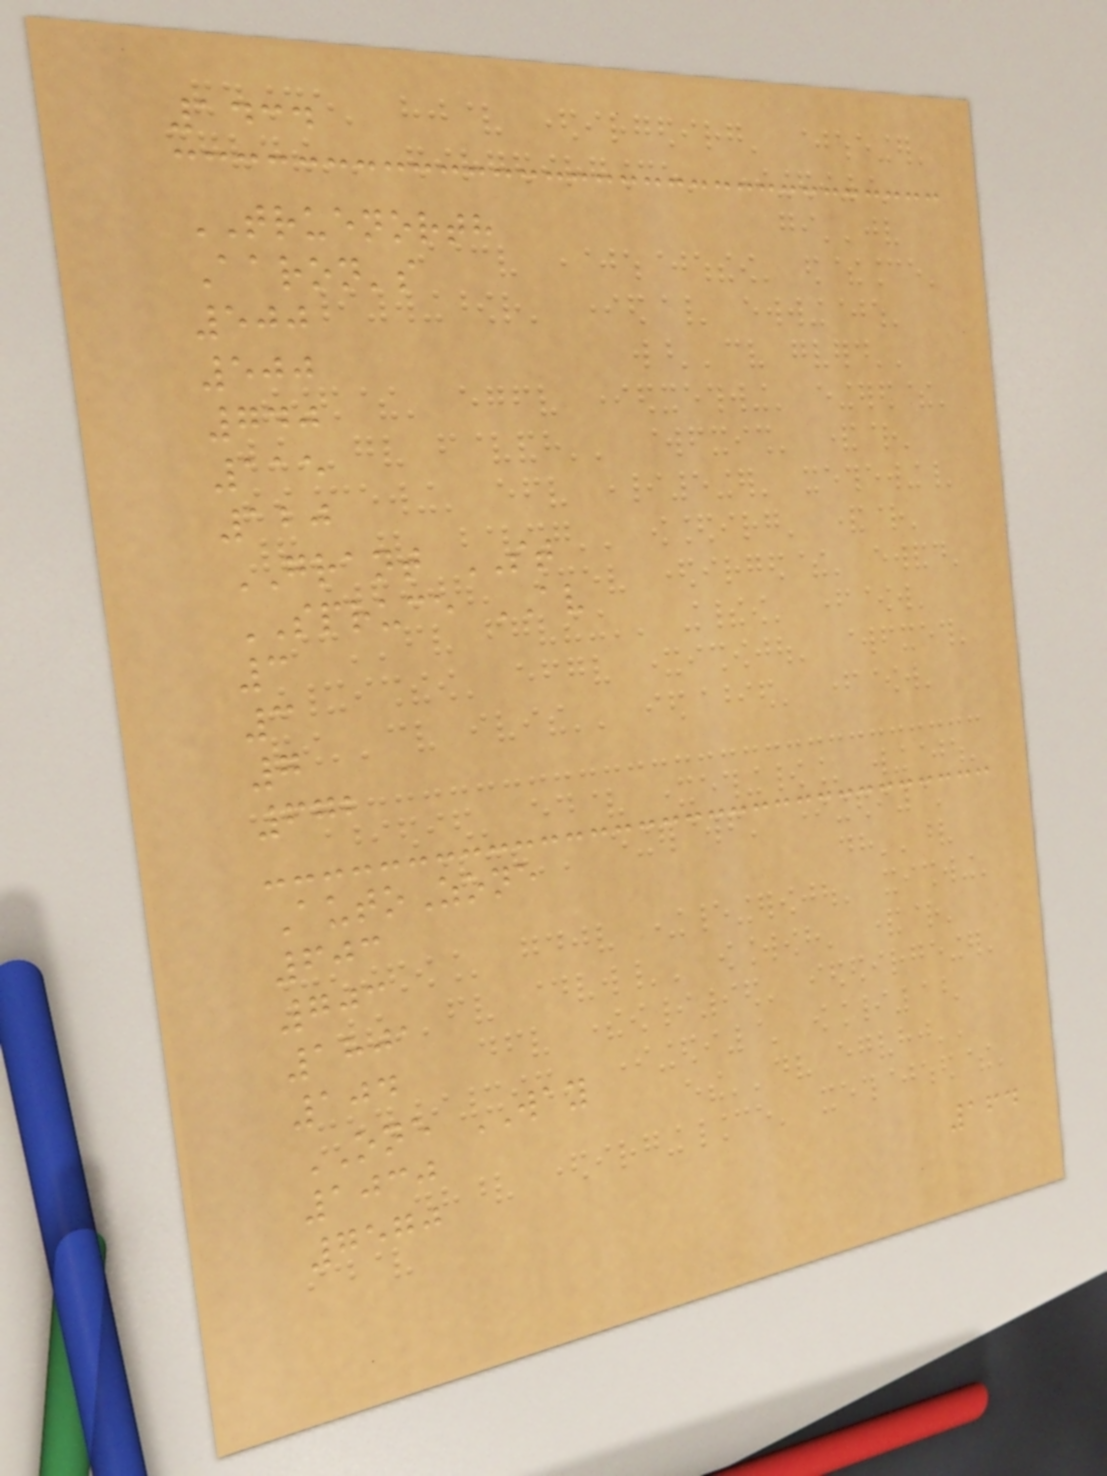1434
TRUENORTH
Aaron's
500
500
740
115
120
GRANT ST
SPRUCE AV
3
3
7
672
AutoZone
603
703
1801
104
ONE WAY
1030
7570
164
